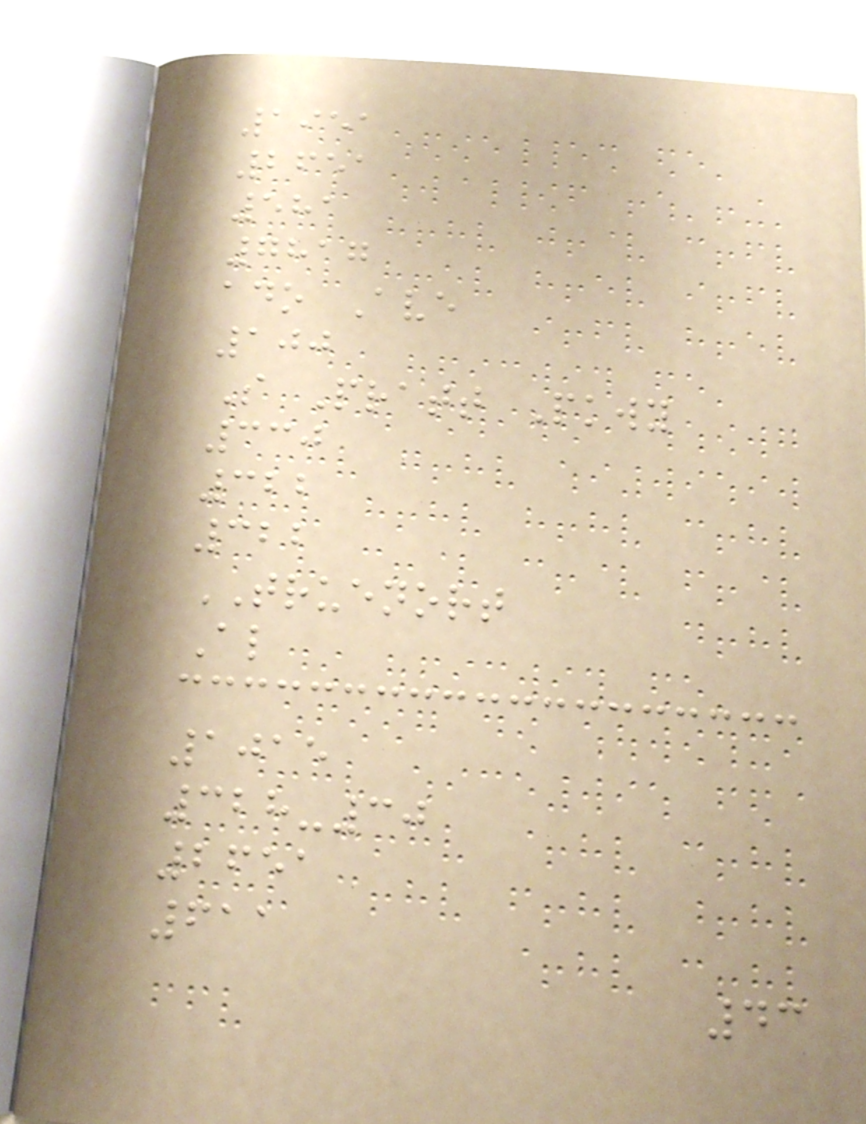1951
2651
581
7817
ado Ave
100
S Pratt Pkwy
330
322
322
TRUENORT
Al
1015
328-30
2651
611
43
